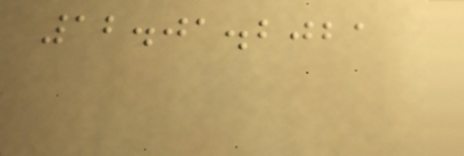12.01.2021
